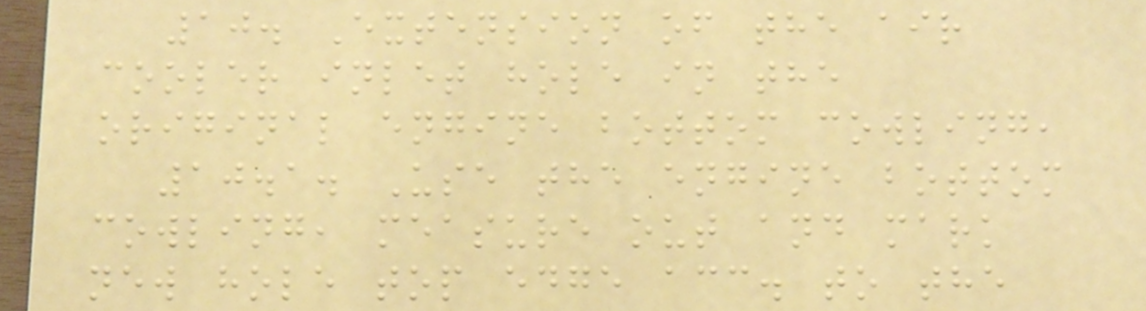10. Extension of the air
cooler inlet hole in the
original engine bottom cowling,
10.1. Use the engine bottom
cowling, measure out and mark
new hole top edge acc. to the
